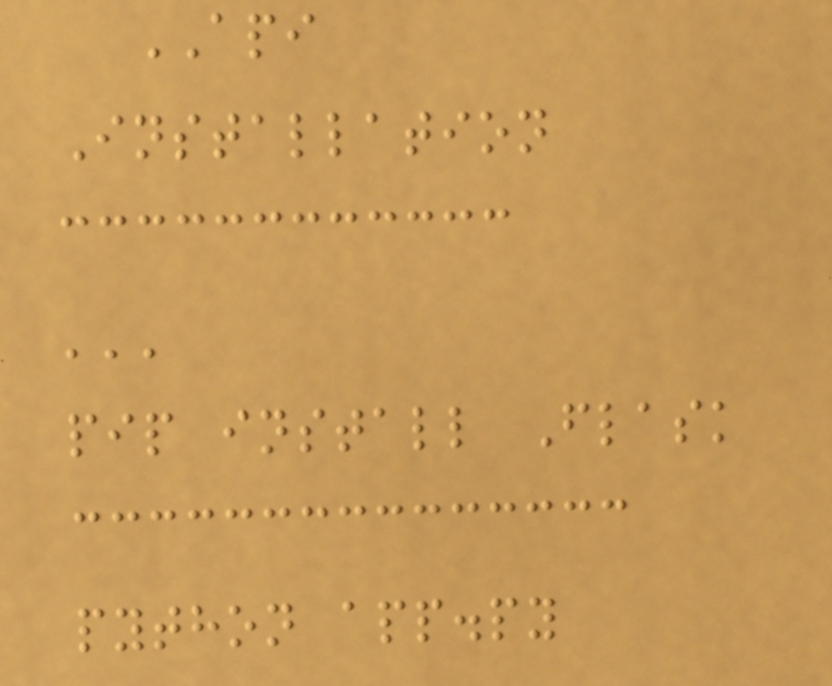API
Installation
'''
pip install Flask
python app.py
